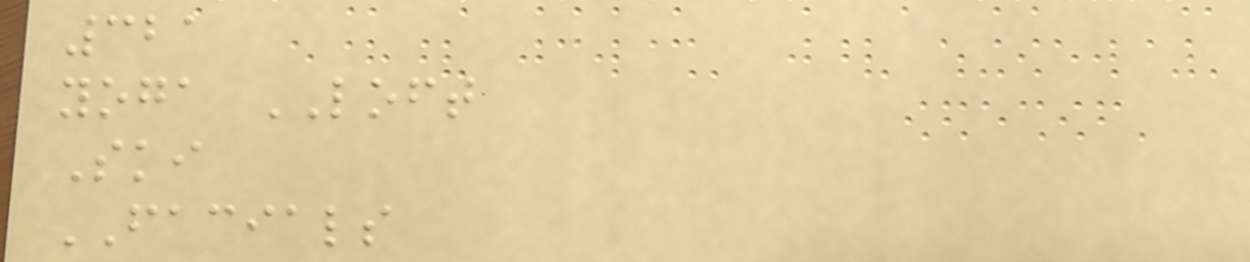321
yoga LOFT
Ski
FACIALS
